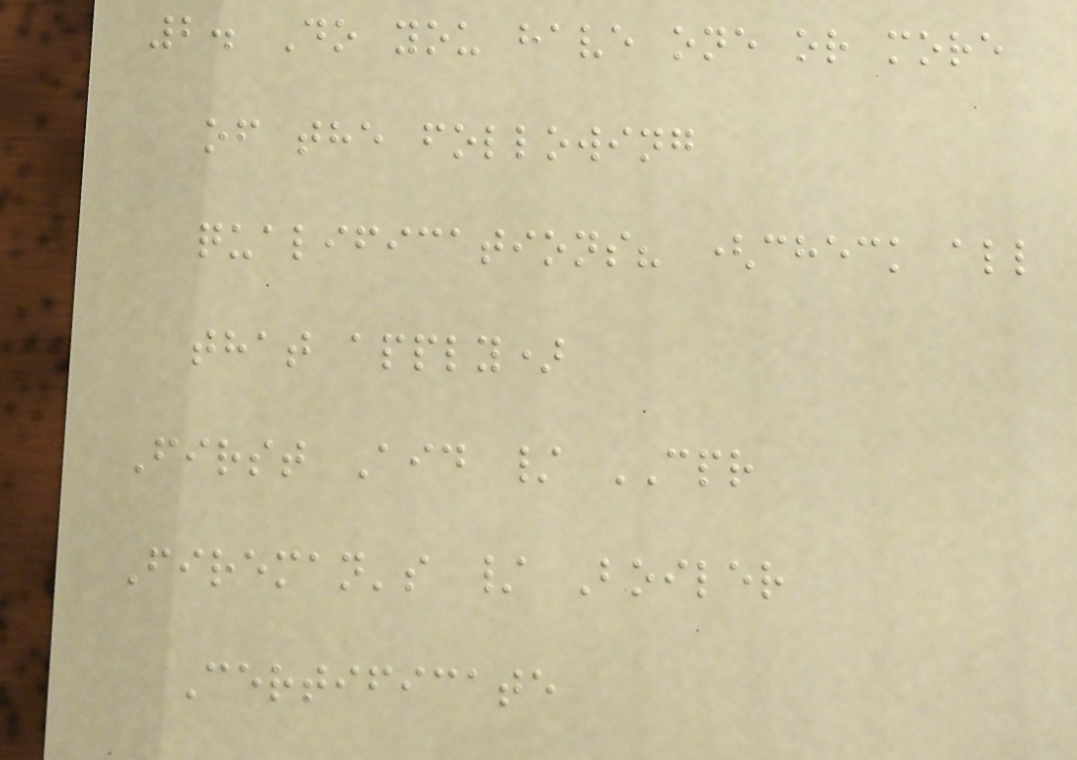2. Do you have one or more
of the following
qualifications? (check all
that apply)
First Aid / CPR
Fireman's / Boiler
Certificate
